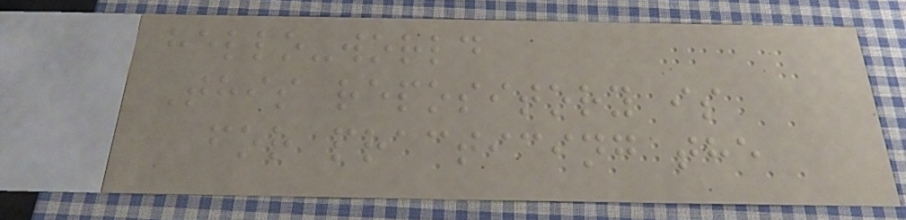hello-world
This repository is
for practicing the
